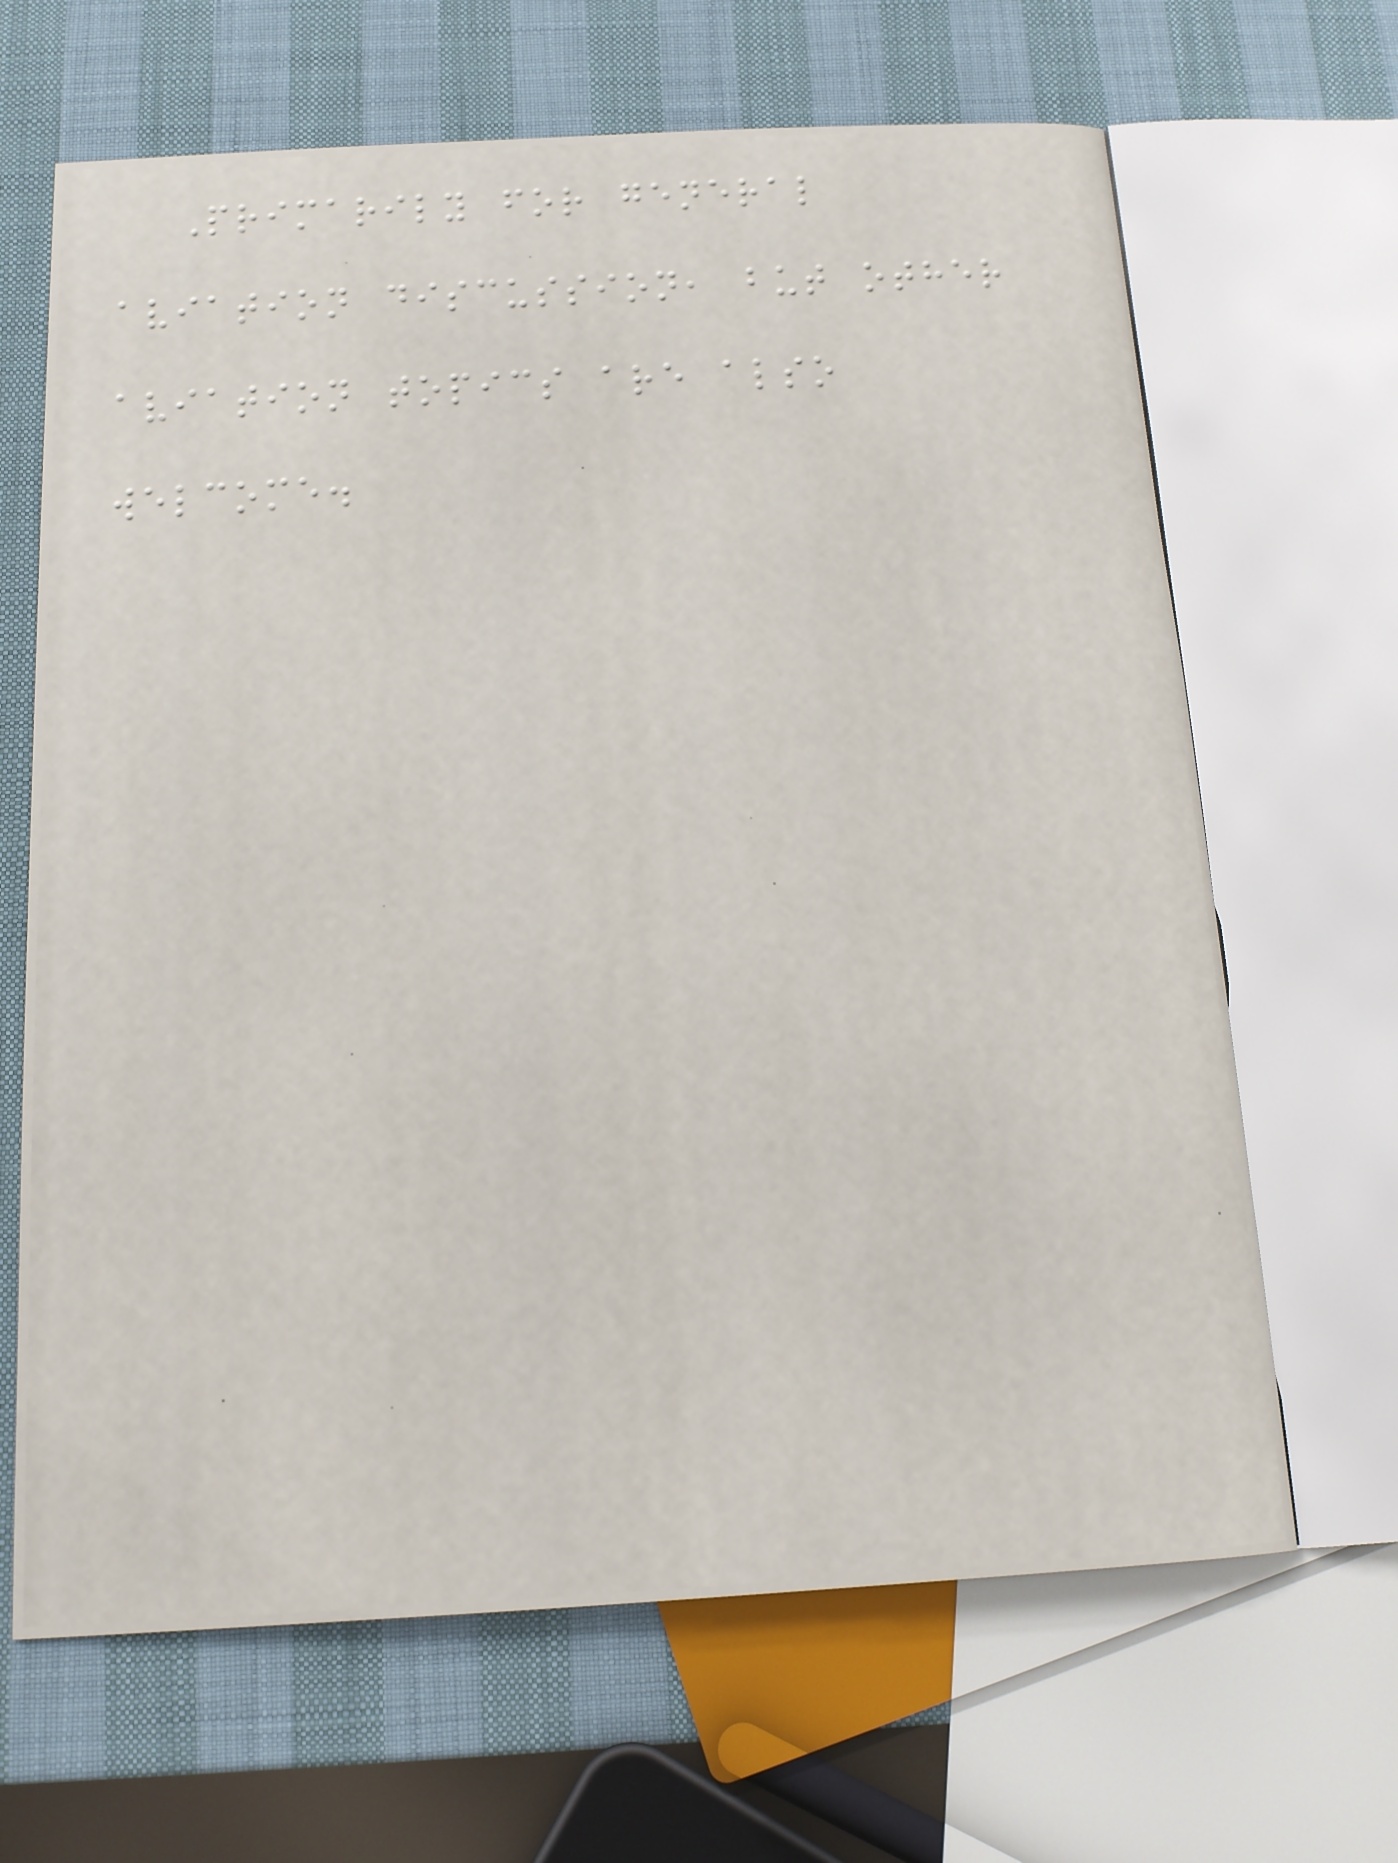Primarily for general
aviation discussion, but other
aviation topics are also
welcome.
